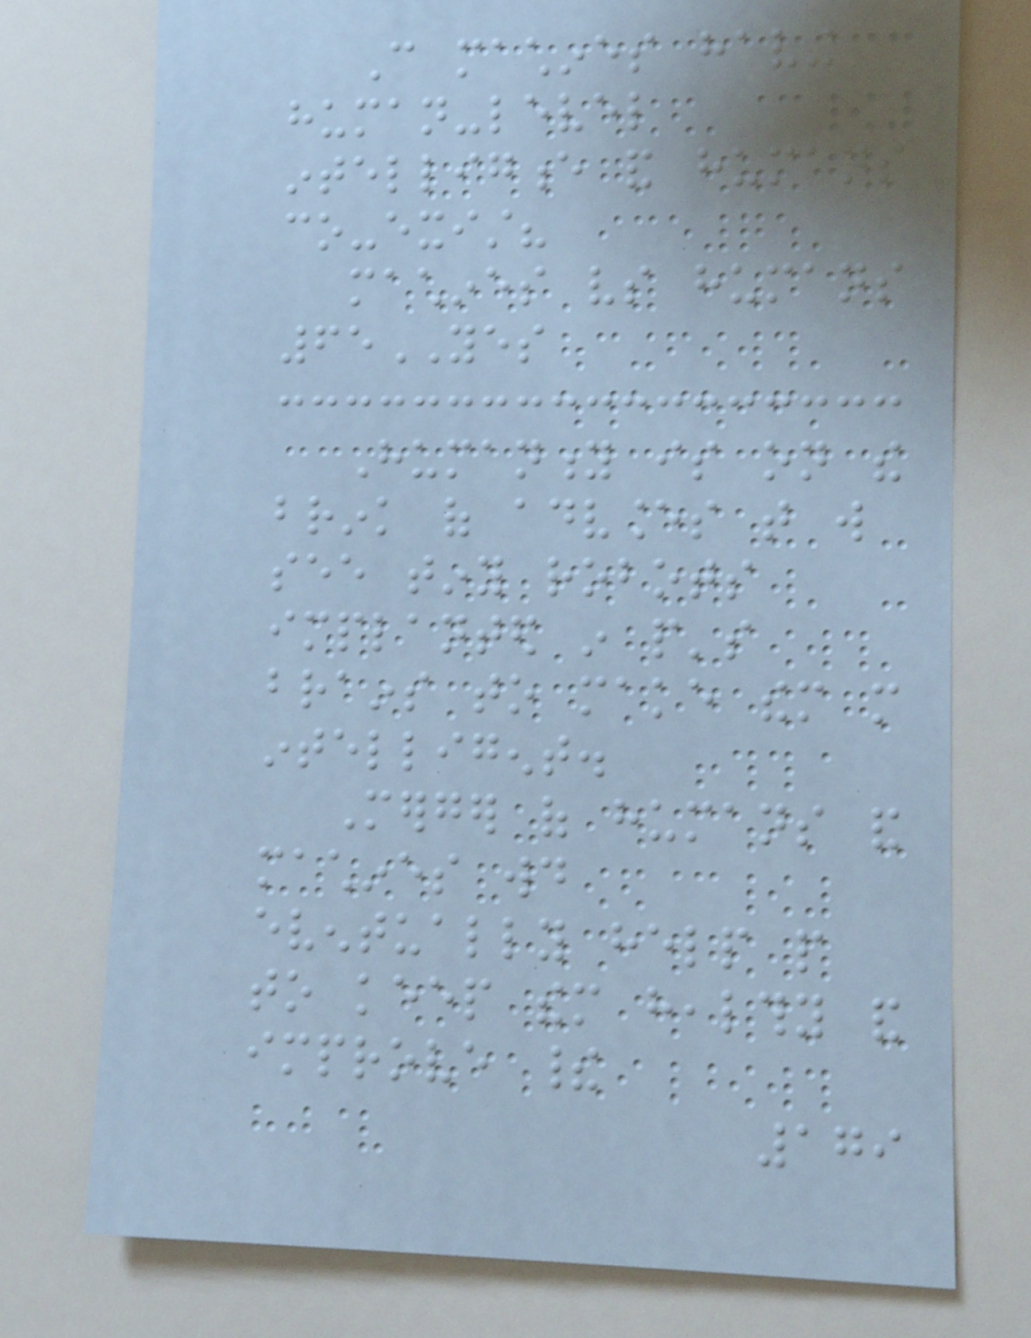Can machines having
human-level
intelligence and humans
co-exist?
machines vs humans
65YES
Humanity is on the
brink of advances that will
see tiny robots
implanted in people's
brains to make them more
intelligent.
Merger of humans and
machines would
eventually help people
to keep them healthy and
improve their
179
